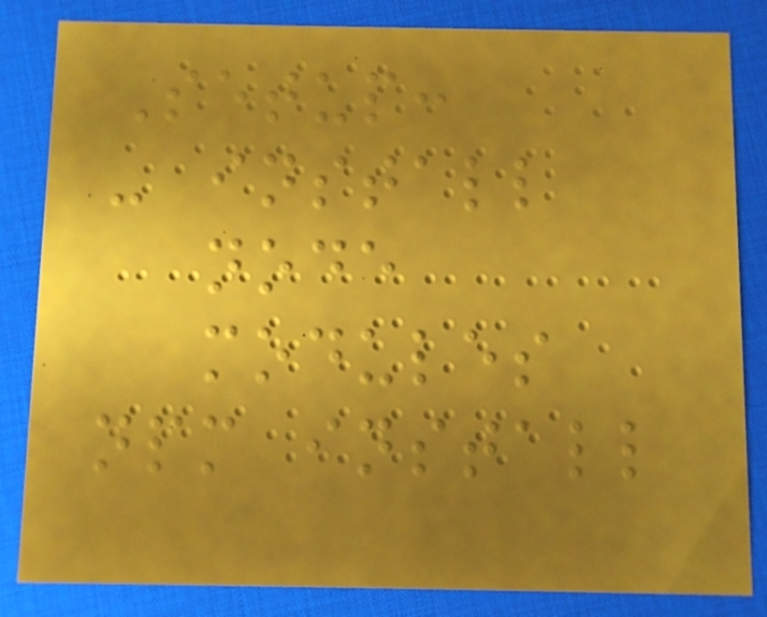Setup:
- install
node
modules
npm install
